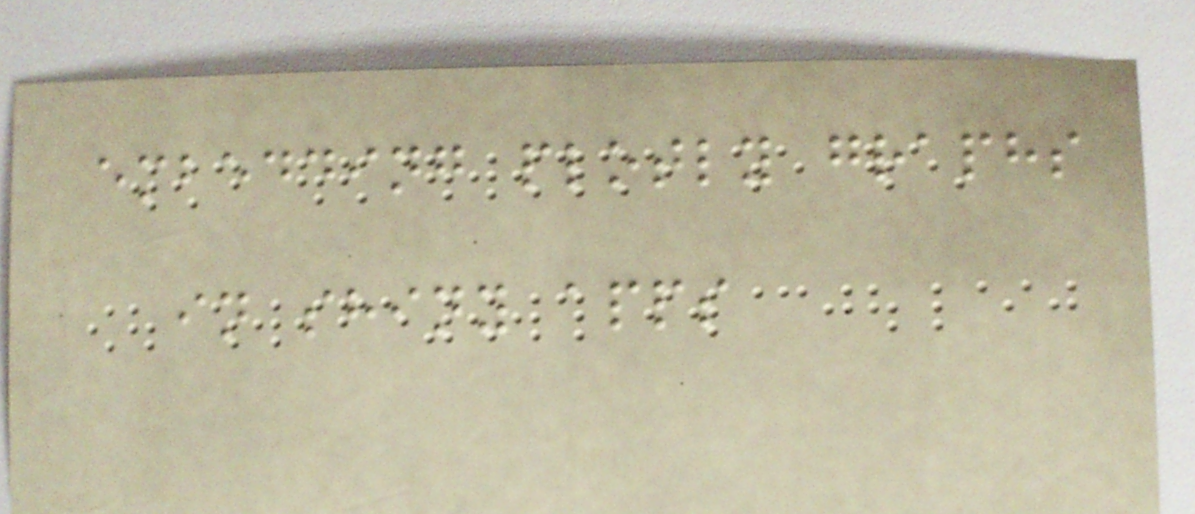embedding plotly graphs
in shiny apps
